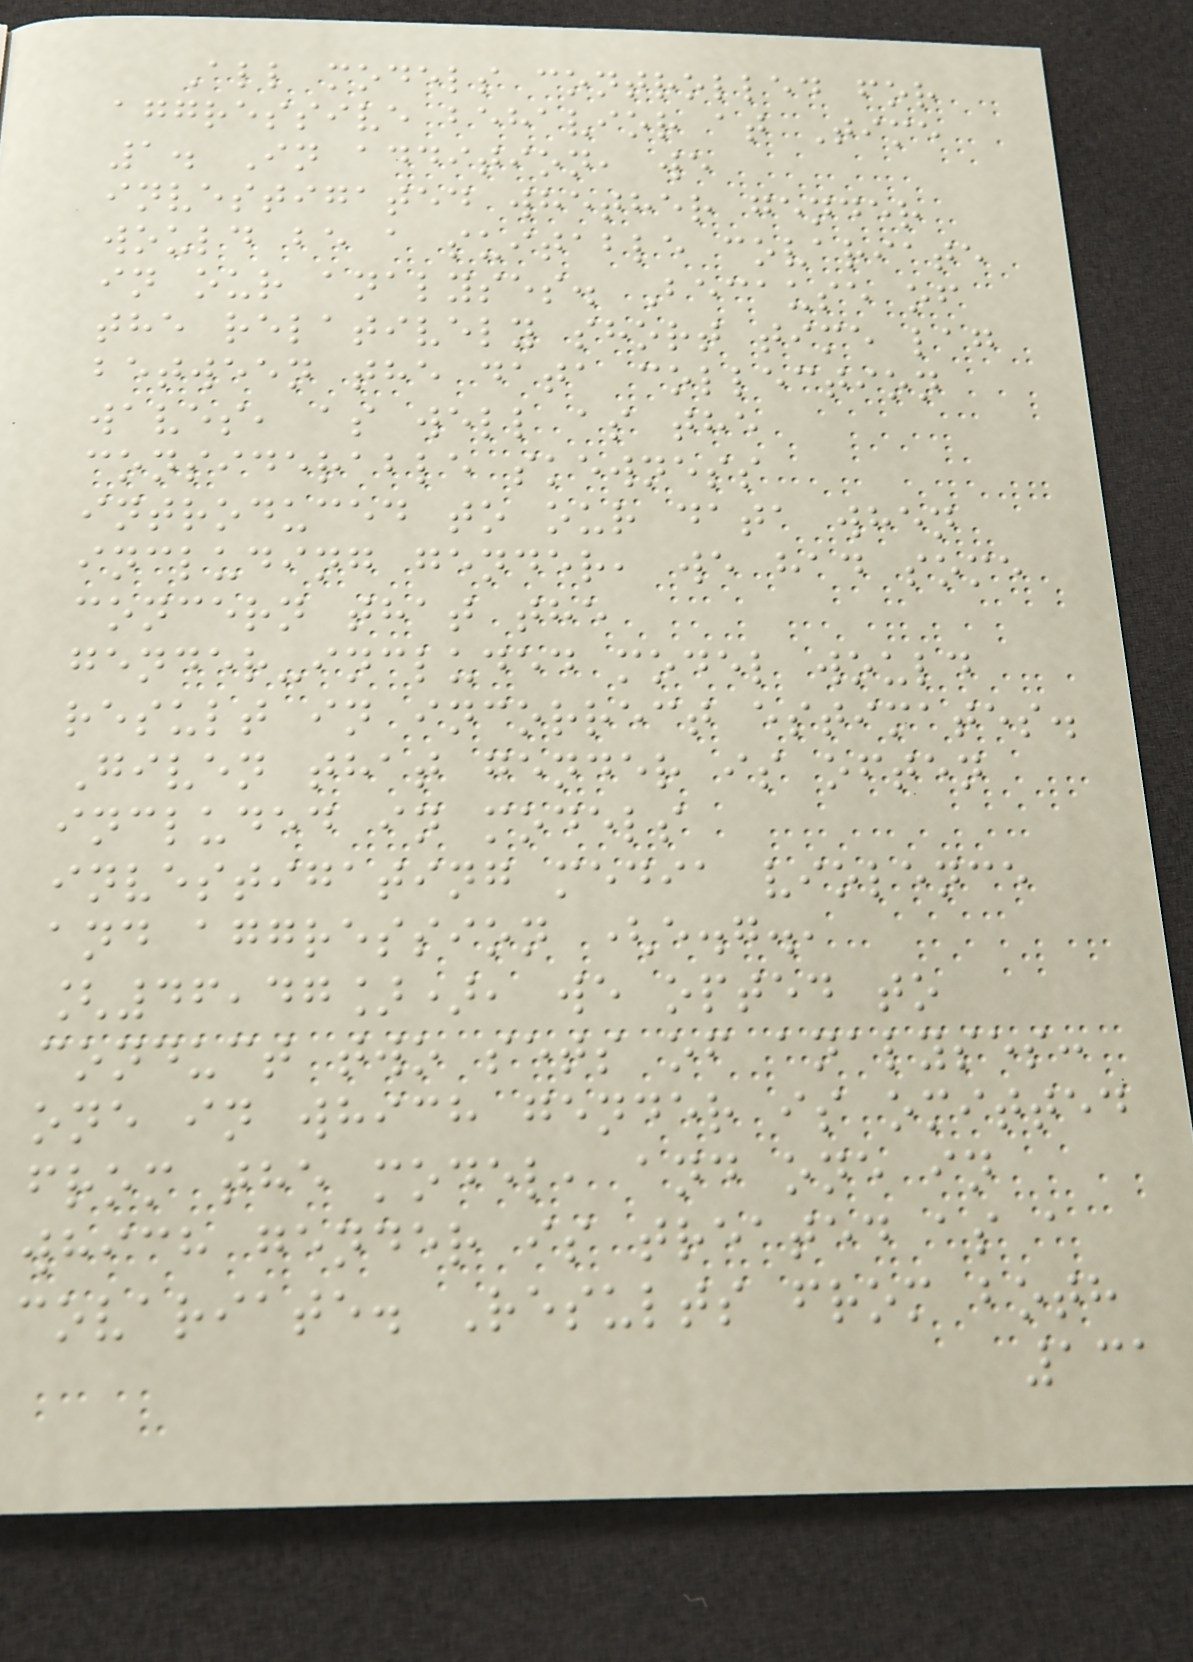All models controlled for
aggressive behavior at Time
1. In addition, we
investigated whether gender
would be a suitable covariate
in our analyses. Because of
the relatively short time lag
between the data collection
waves, as well as the
considerable skewness
introduced to our data when
including gender, we had some
concern that the
gender-included model would
result in incorrect estimates.
Given that gender is often
included in models
investigating media violence
and aggression (e.g.,
[46,47]), we opted to
conduct two sets of analyses:
one in which gender is omitted
from the model, and one in
which gender is treated as a
covariate. Results from both
131
